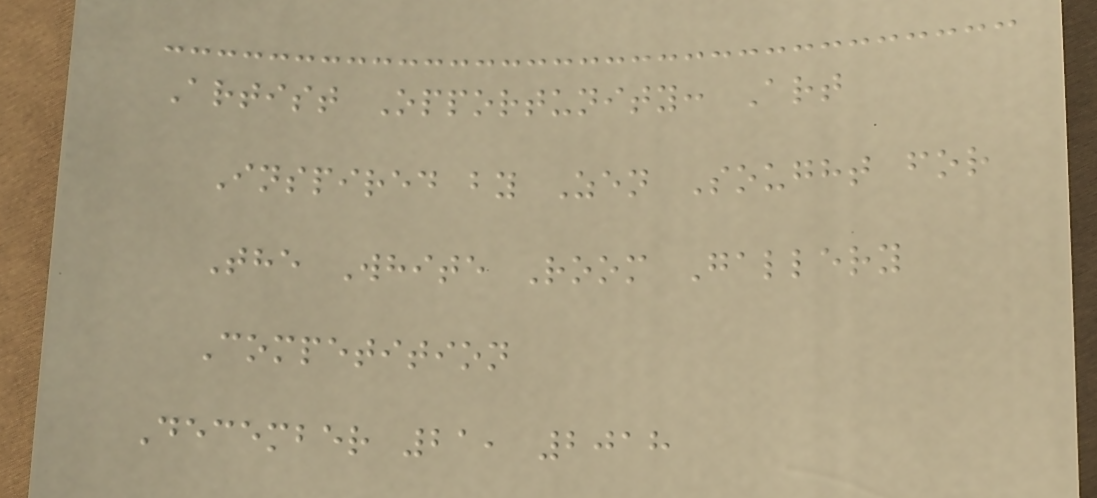Artist Opportunity: Art
Inspired by Zen Sought for
The White Room Gallery
Competition
December 21, 2018
